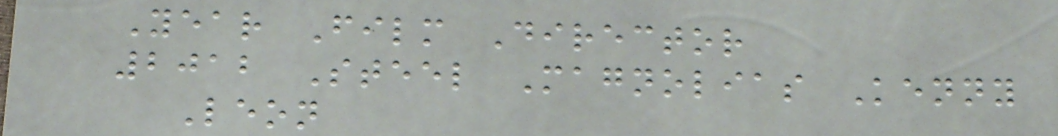Year Film Director
2012 Steel Magnolias Kenny
Leon
